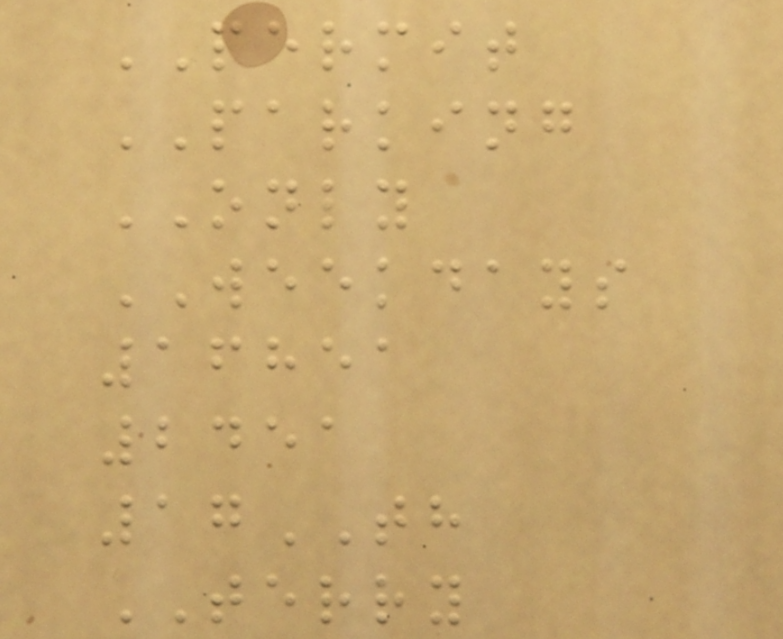PERMIT
PARKING
ONLY
WEEKDAYS
16851
2451
17TH
TERRY
